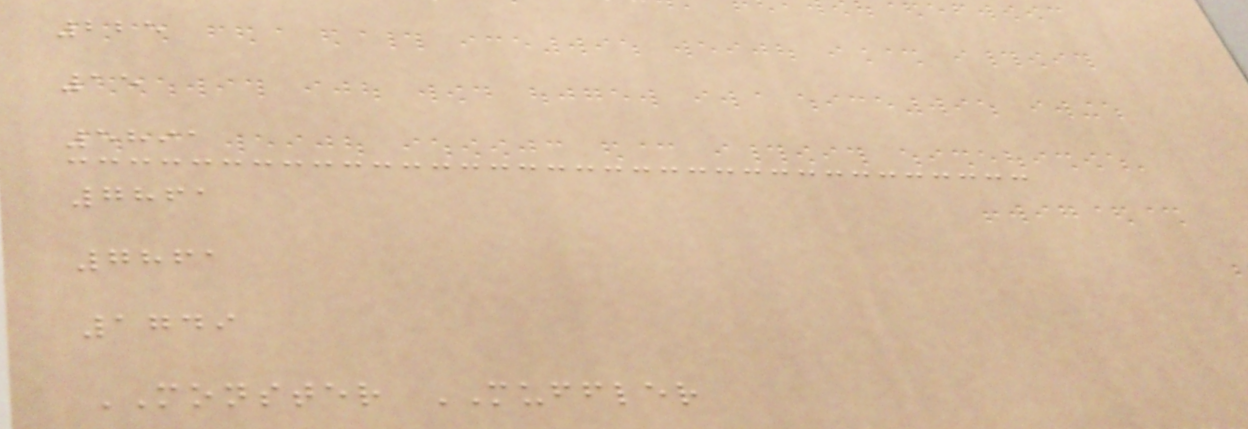225
15
5891
7861
7861
1749
MONSTER MUFFLER
